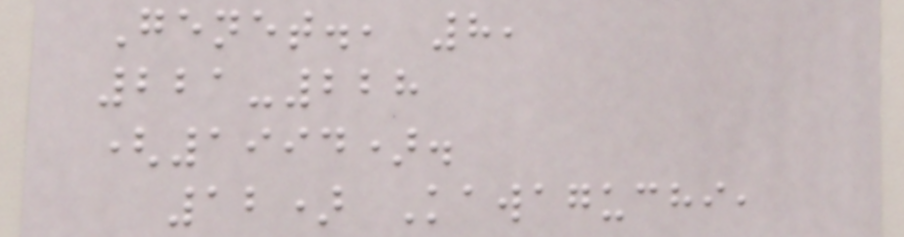Genet., 8,
221-228
(1994).
12) Kawaguchi,
